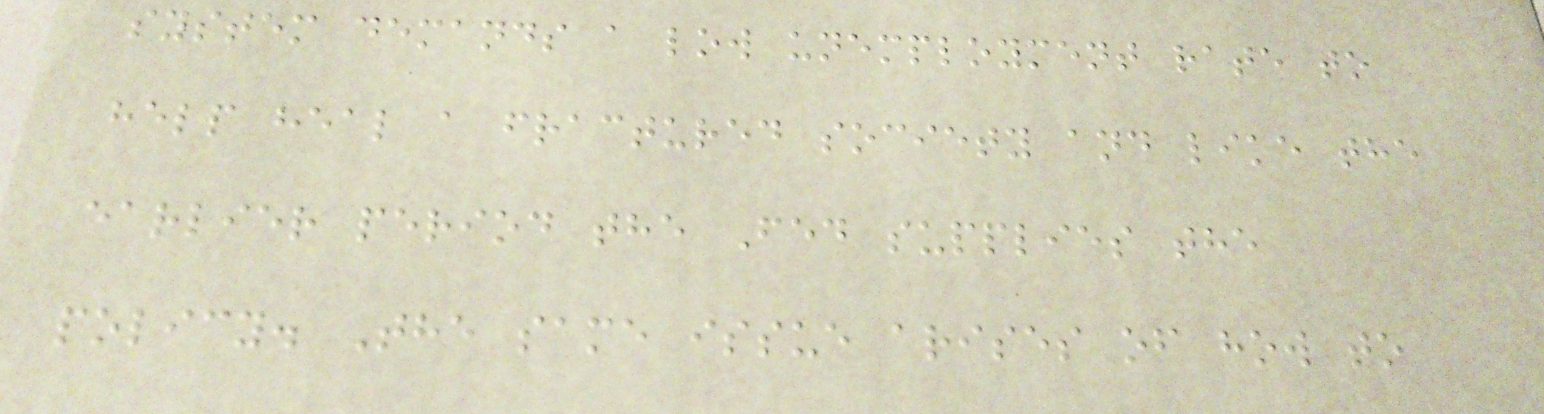system demands a low unemployment rate to
help heal a fractured society and like the
earlier period the Fed supplies the
policy. The same issue arises of how to
